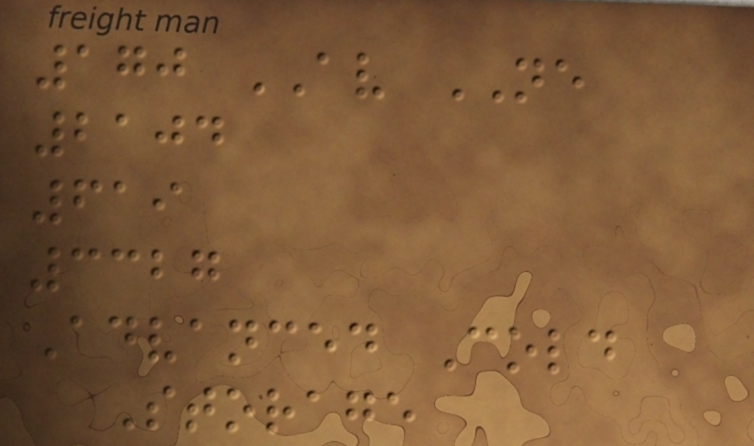170 AV NE
2104
619
3327
Advanced Cold
Storage
